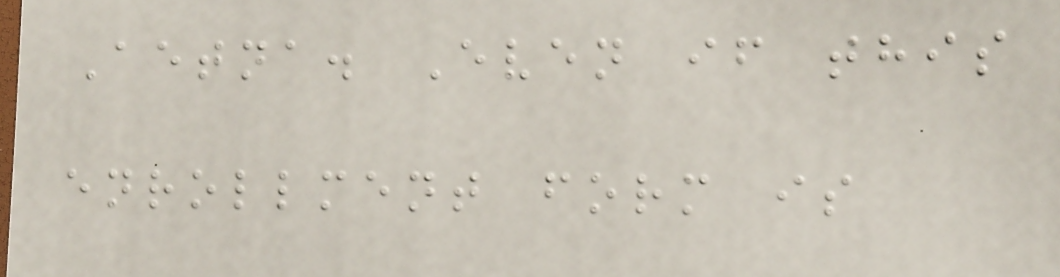Aetna. Even if this
enrollment form is
